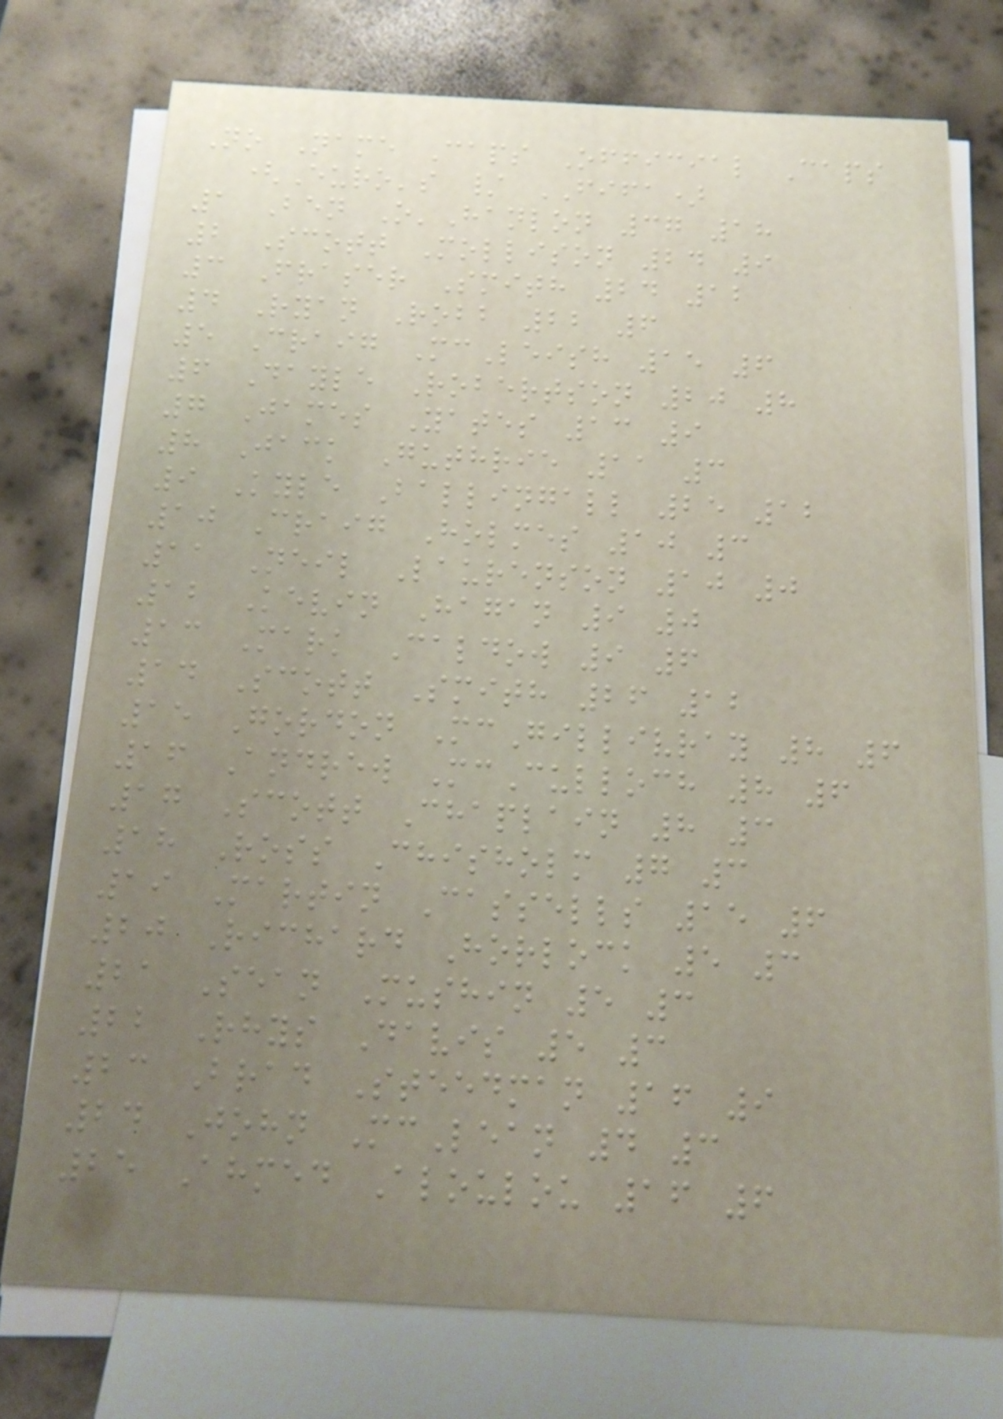No Name Caps Official Caps
(Euro's / FIFA)
1 Ben O'Hanlon 37 18
2 Scott Mollison 24 9
3 Fraser Smith 24 12
4 Ryan Robb 22 6
5 Craig McLeish 15 6
6 Dayle Robertson 20 8
7 James Yates 13 9
8 Jack Guthrie 11 3
9 Kyle Ballingall 25 12
10 Craig Holmes 10 3
11 Neil Laurenson 10 0
12 Kevin Hagan 9 0
13 Mark Caldow 9 6
14 Scott Smith 26 12
15 Gordon McGillivray 8 6
16 Andrew McCulloch 8 6
17 Scott Chaplain 8 3
18 Ross Chisholm 7 3
19 Martin Cassells 15 6
20 Richard Horlock 5 3
21 Sean Mushin 5 3
22 Rhys Davis 5 3
23 Brad Steedman 16 9
24 John McLean 4 3
25 Ahmed Aloulou 16 6
